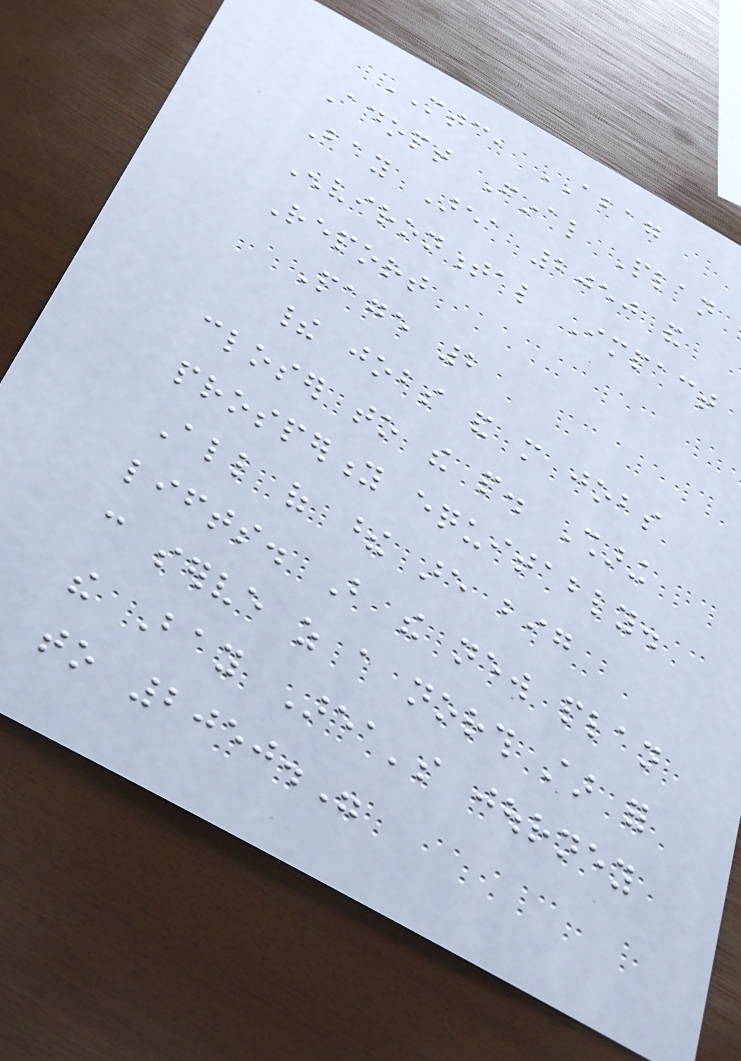MTC, ABAG
Adopt Final Plan
Bay Area 2050 and
Environmental Impact
Report
Page 2
their jobs and more jobs
closer to the people. Sharing
prosperity equitably.
All of these are big
lifts. But the new plan
can serve as a north star for
the Bay Area's journey
to 2050."
